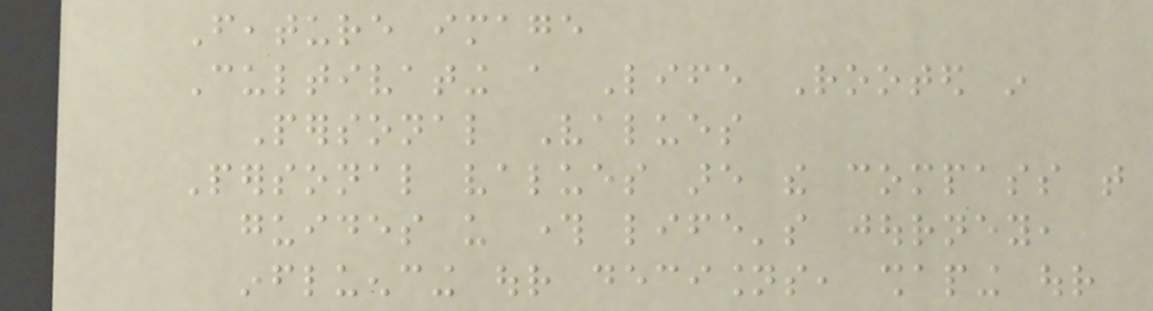Feature image
Cultivating a Life Rooted in
Personal Values
Personal values are the compass that
guides us through life's journey,
influencing our decisions, shaping our
